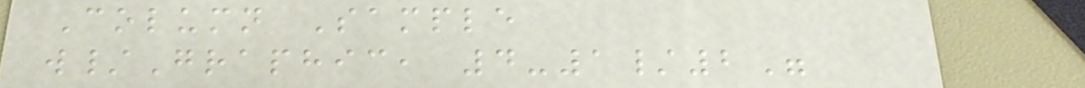Column Sample
w/Graphic, 4-1/2"
